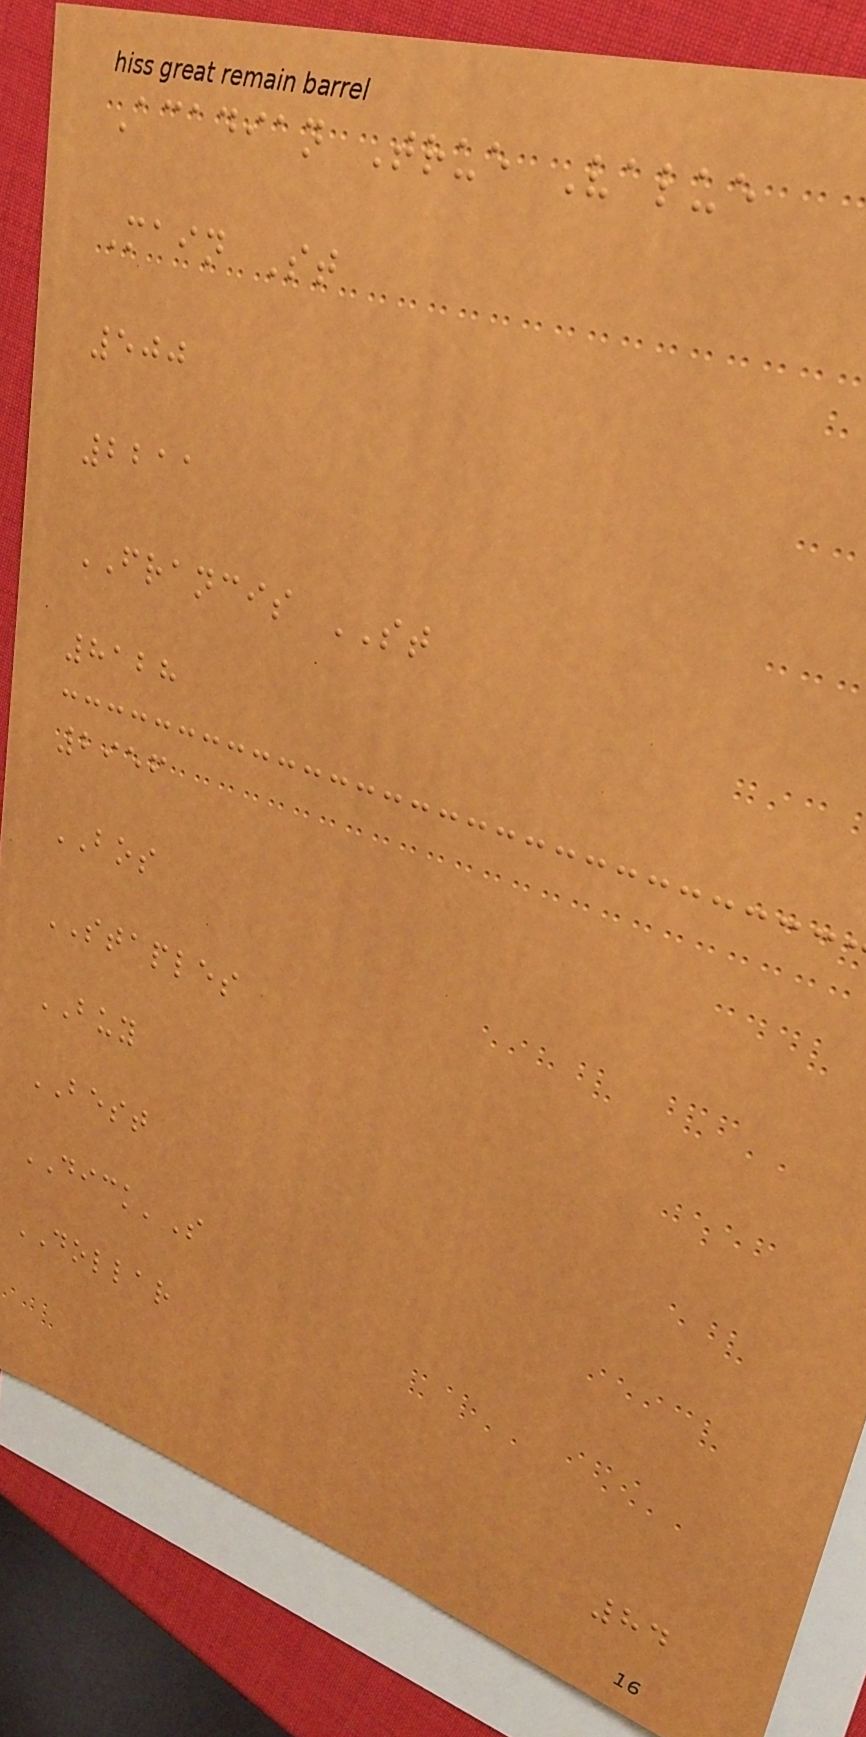Acadian True Value
Main St
500
2211
FRANCIS ST
8128
2956
BOS
STAPLES
BUY
BEST
DICK'S
DOLLAR
84
